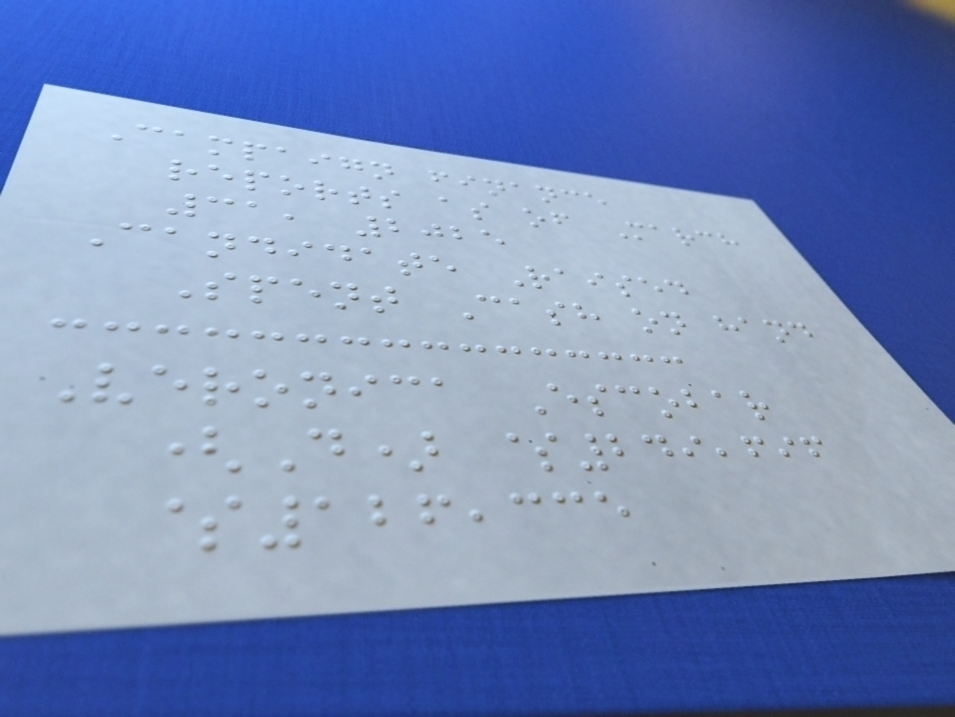Campaign finance
reports as of March
31, 2025
Candidate Raised
Spent Cash on hand
Veronica Escobar
(D) $249,696
$126,335
